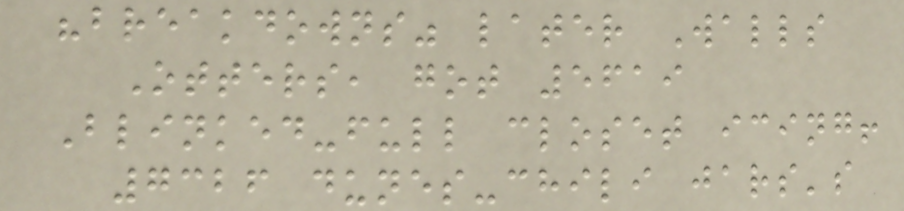"breakdowns" later Walls
Otters, got 5619
Blinked-full closet icing!
7326 dunes-chili jars's
